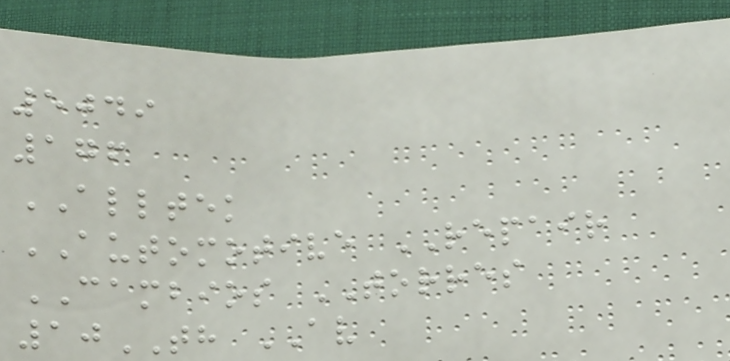5049
176
ALLTEK
AUTOMOTIVE REPAIR
CAMBIOS TORRES
10TH AV
